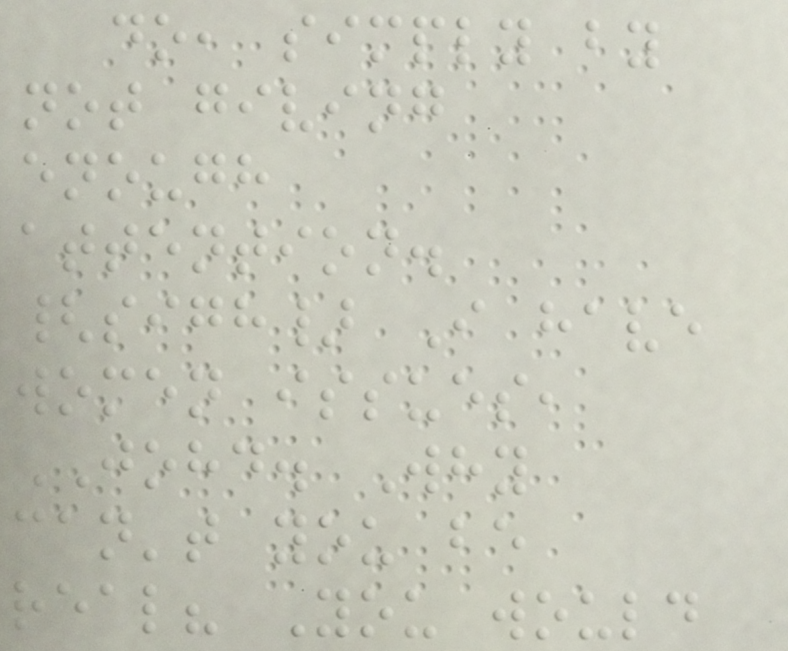do, simply by
not giving
enough
attention.
{sigh} I have
women issues,
JOHD. Why
can't you be
real? You would
